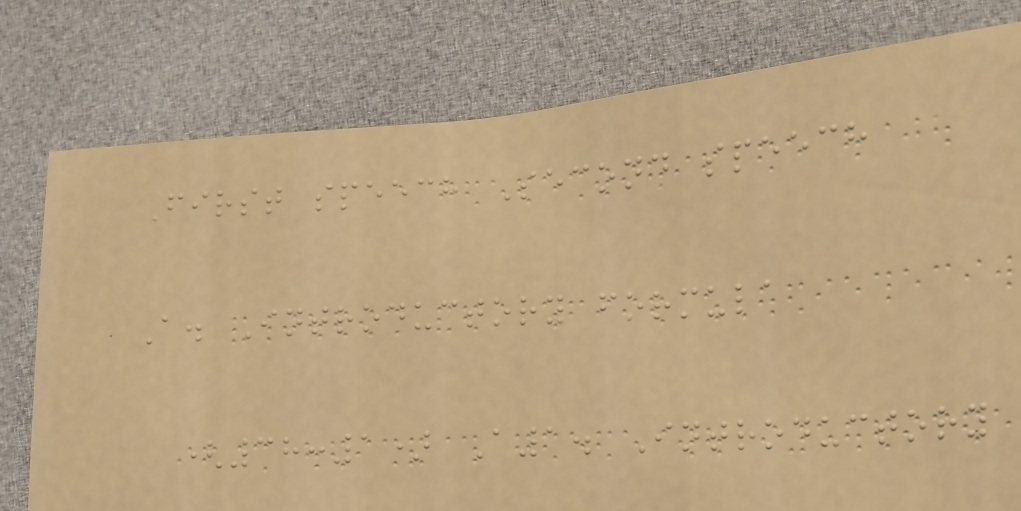First speech Second speech
A. Introductory formula
(38:1) A1. Introductory
